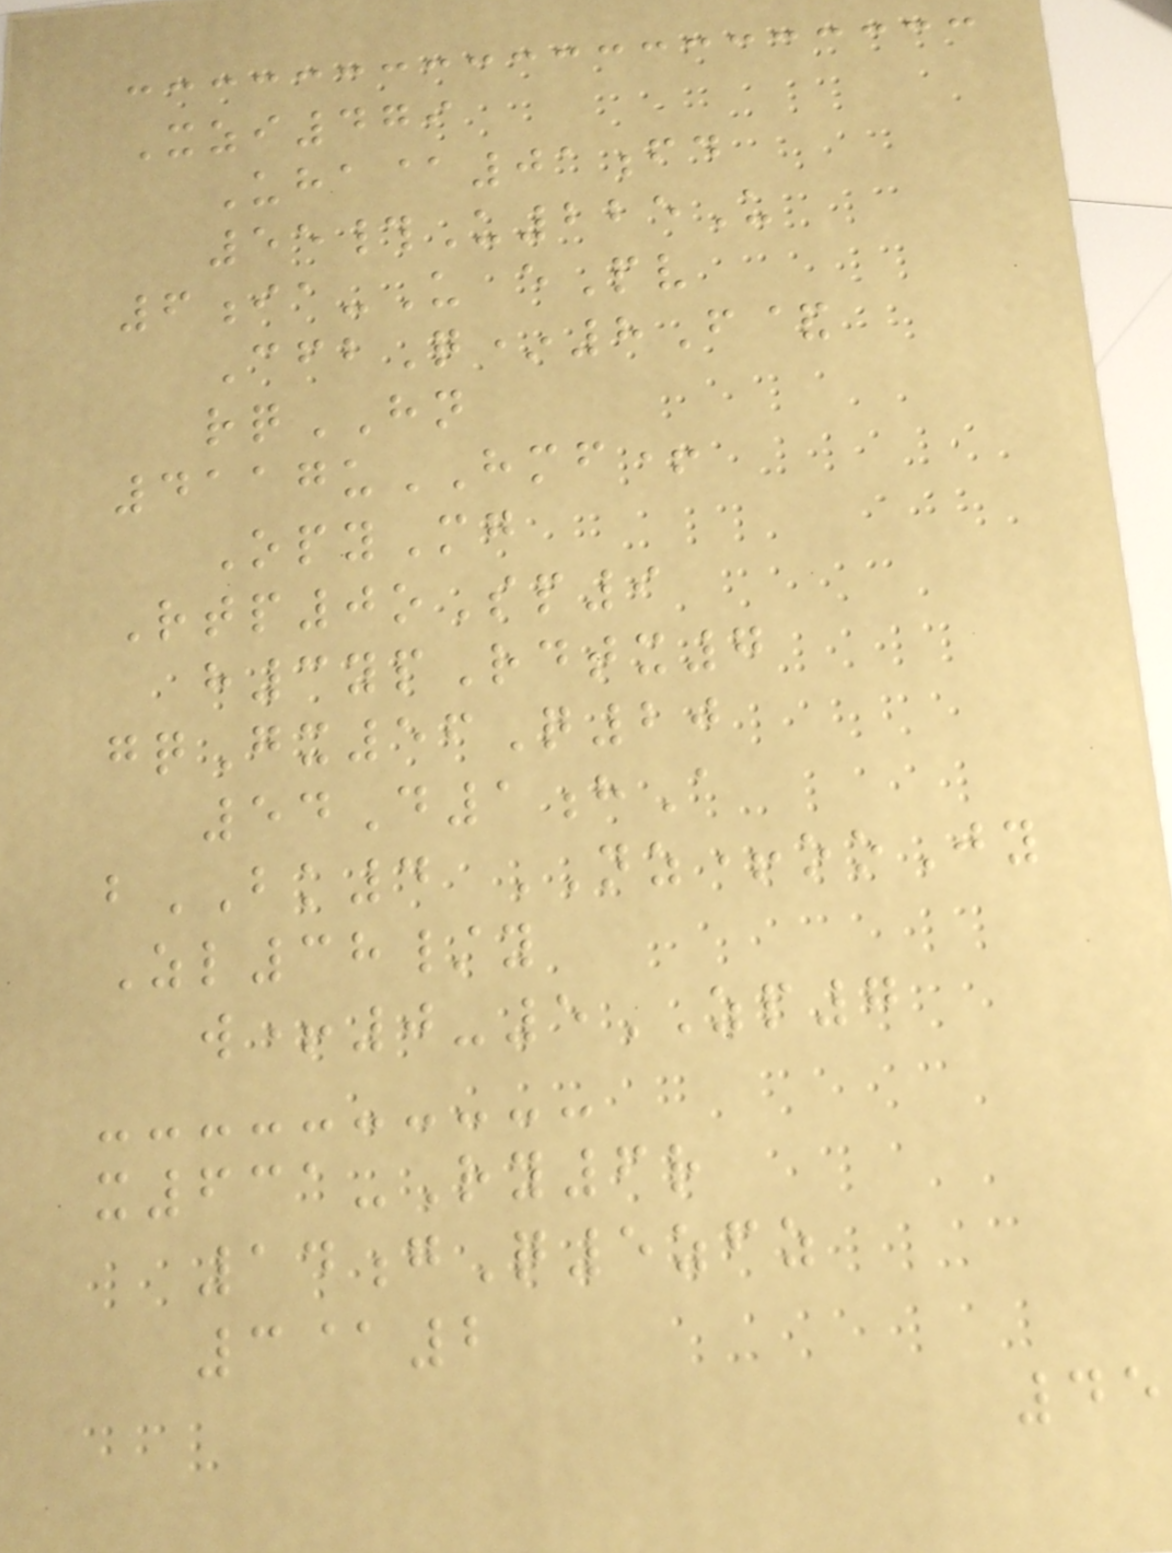Xzi479
Uha@01fd
55#U225U
6ia-U ePv
CfbQ*8F&
rqHN
4117uHMF+
OpyMg
Rtp0oSp9
h3ypRdtx7
gqGx56Q20
54D1hA
bBK4 NZ+ooJy
Zl38/y
w+0-5ZP7
x631-Ry6r
14gQ5zfz
3@2
45
